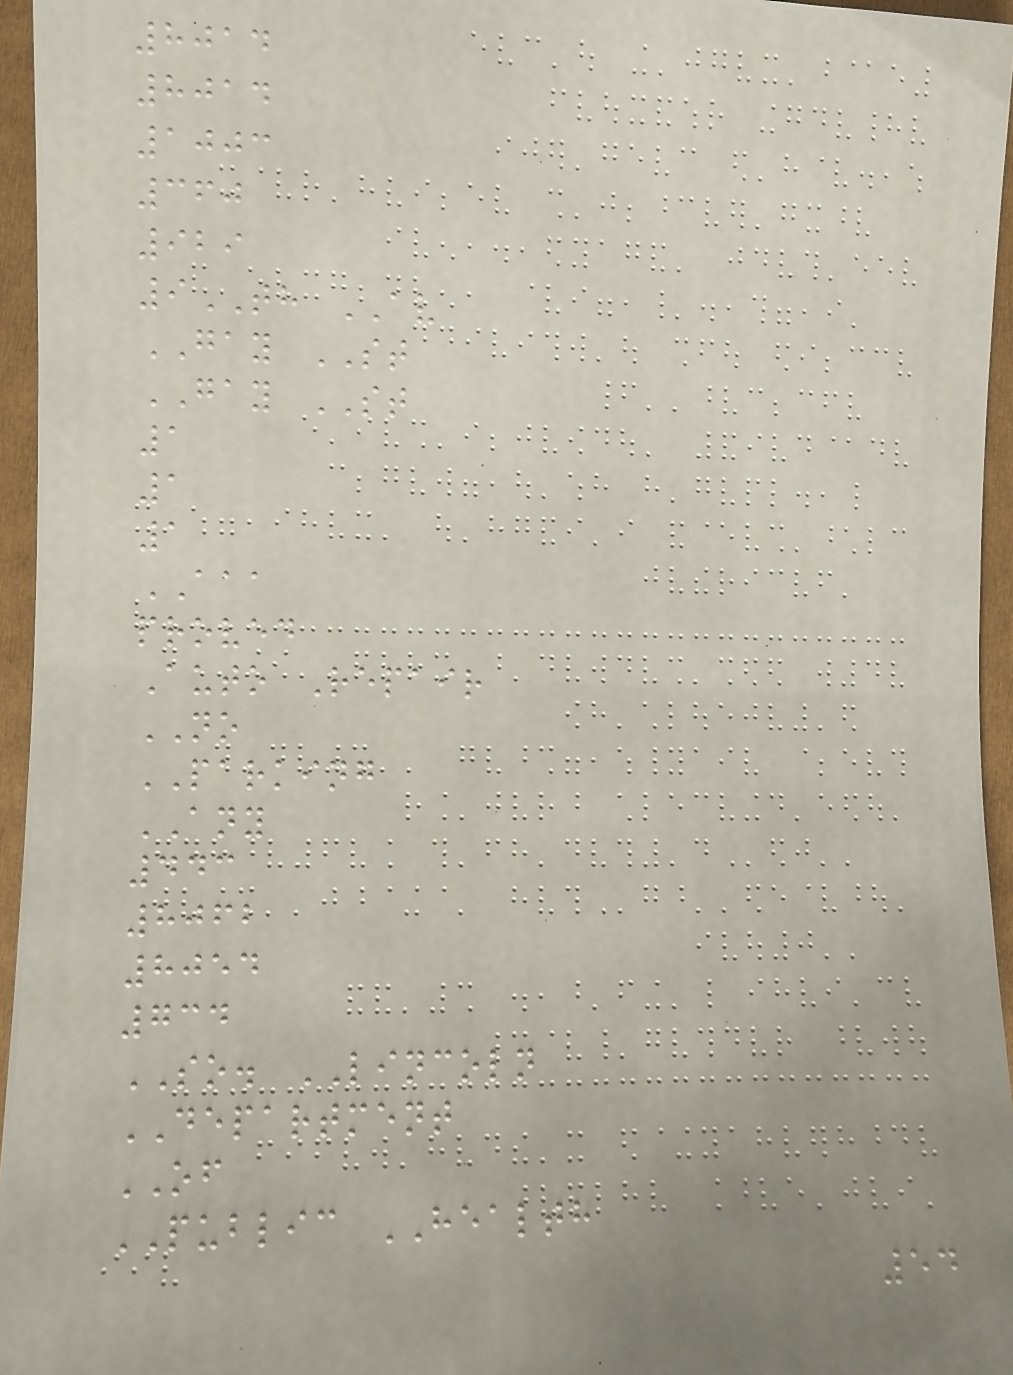8014
8014
1003
360
929
9TH AV
GAY ST
GAY ST
1
1
1
AAA
proved
Auto Repair
NO
PARKING
ANY
443
8062
8054
734
SO. LINCOLN
DEPARTMENT
OF
PUBLIC HEALTH
54
